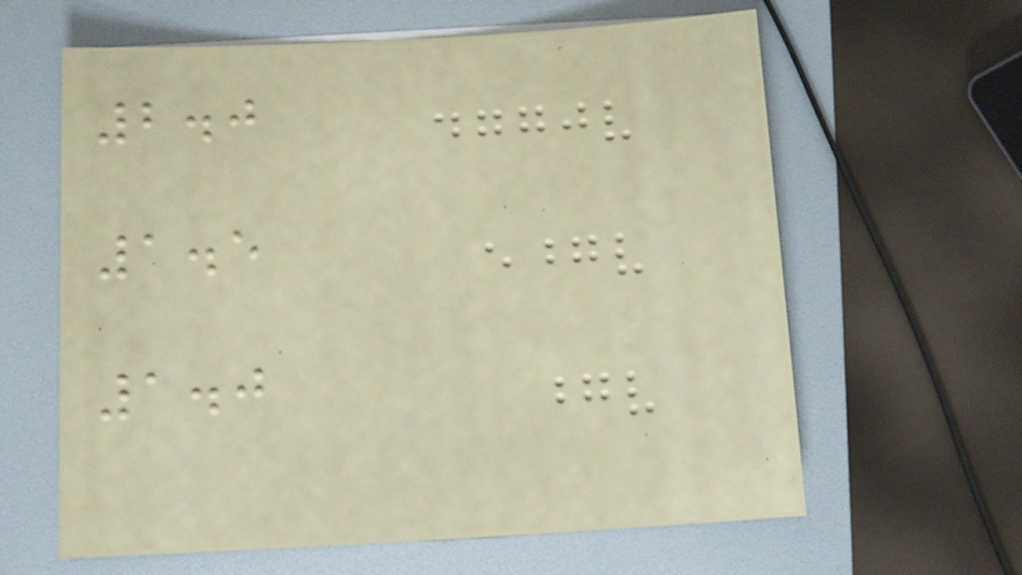2.0
1.5
1.0
